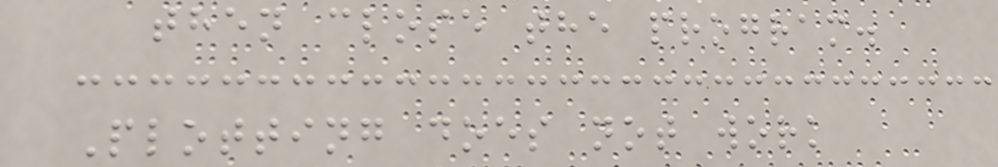then close the program.
Plotting does not work
